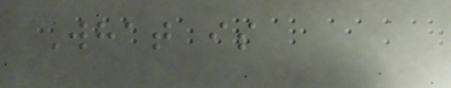What is
